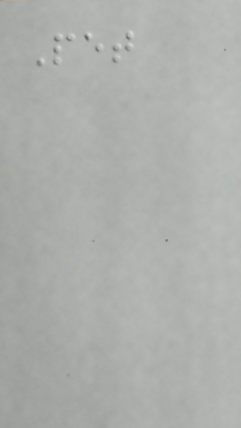Pet
